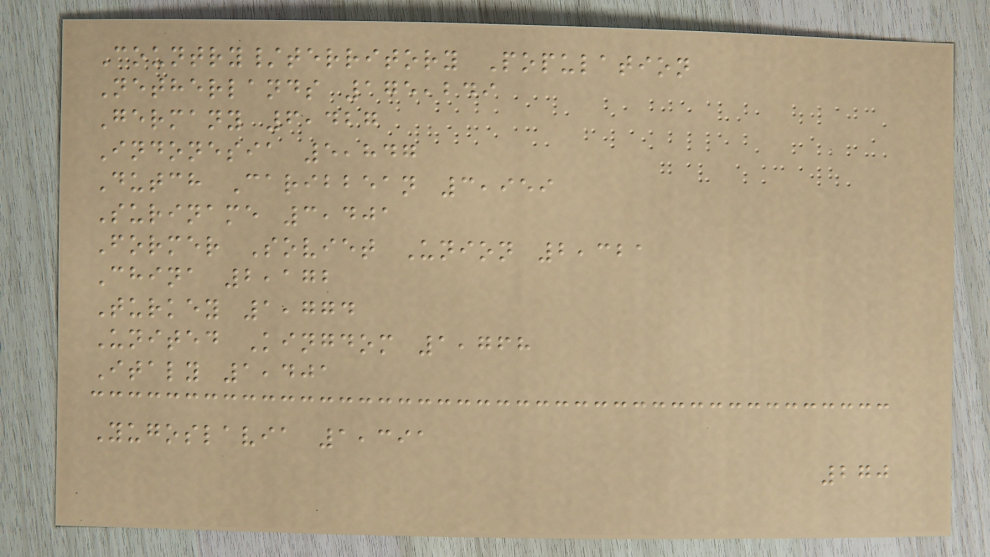Country/territory Population
Netherlands 175,249
Germany 6,427
Indonesia 5,847
Dutch Caribbean 3,959
Suriname 3,401
Former Soviet Union 2,321
China 2,172
Turkey 1,774
United Kingdom 1,768
Italy 1,401
Yugoslavia 1,391
270
